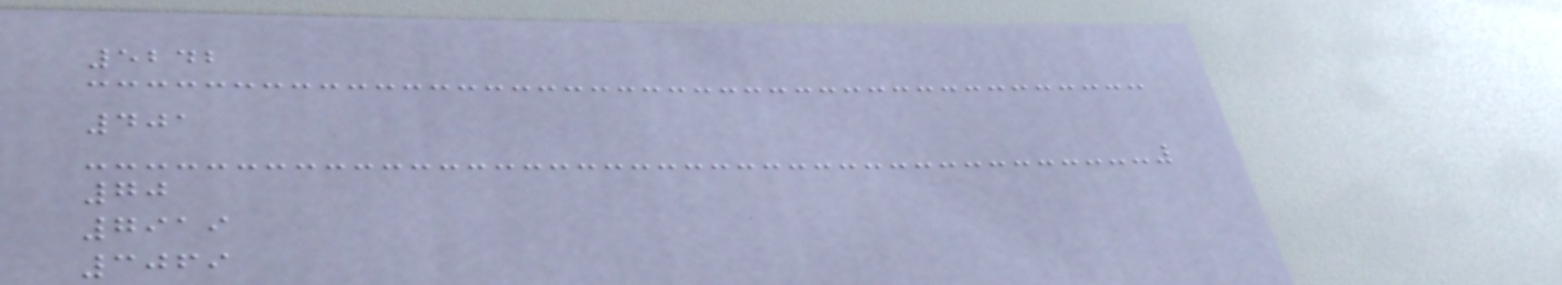5242
401
70
7919
3069
